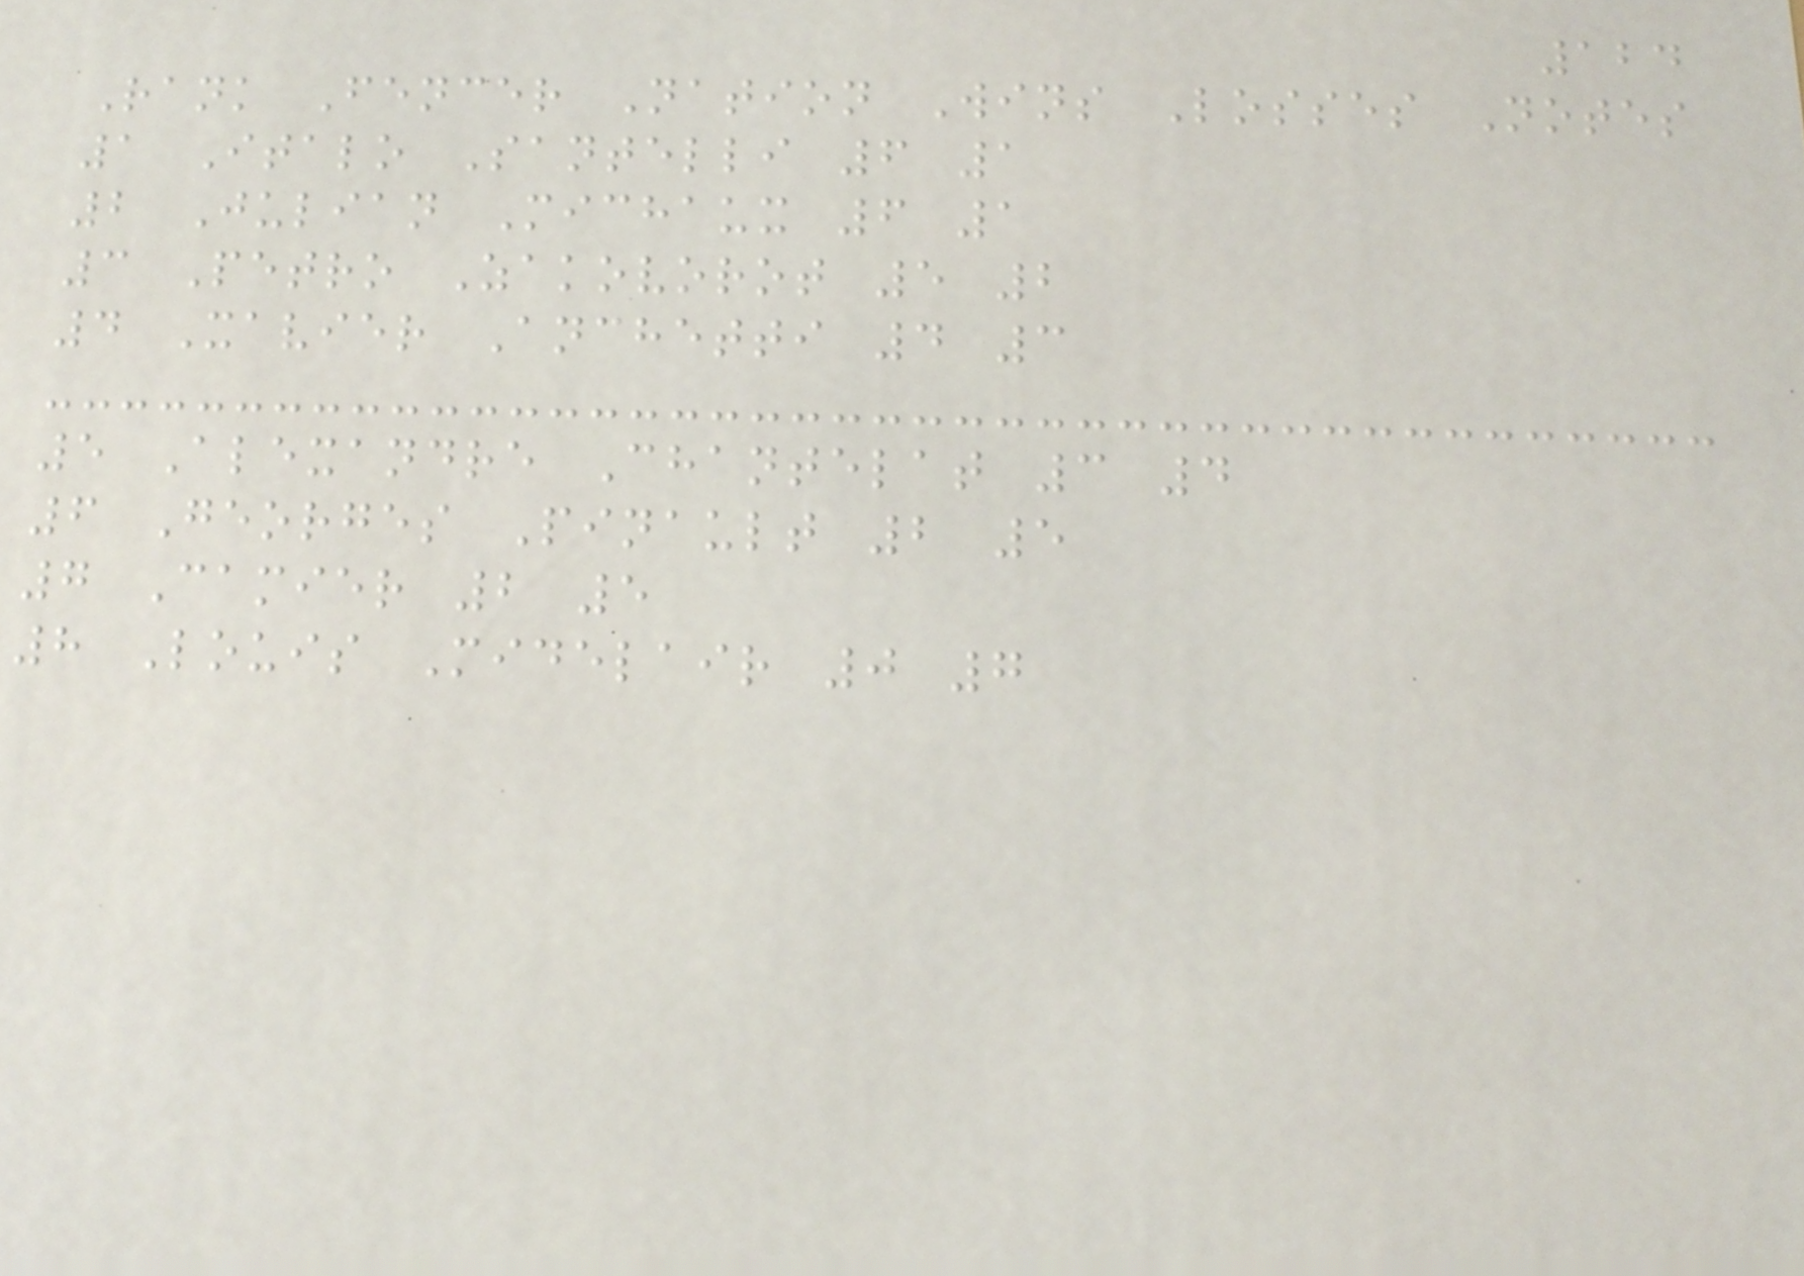124
Rank Fencer Nation Wins Losses Notes
1 Italo Santelli 6 1
2 Julian Michaux 6 1
3 Petro Zakovorot 5 2
4 Xavier Anchetti 4 3
5 Alexandre Chantelat 3 4
6 Georges Pinault 2 5
7 Camier 2 5
8 Louis Midelair 0 7
